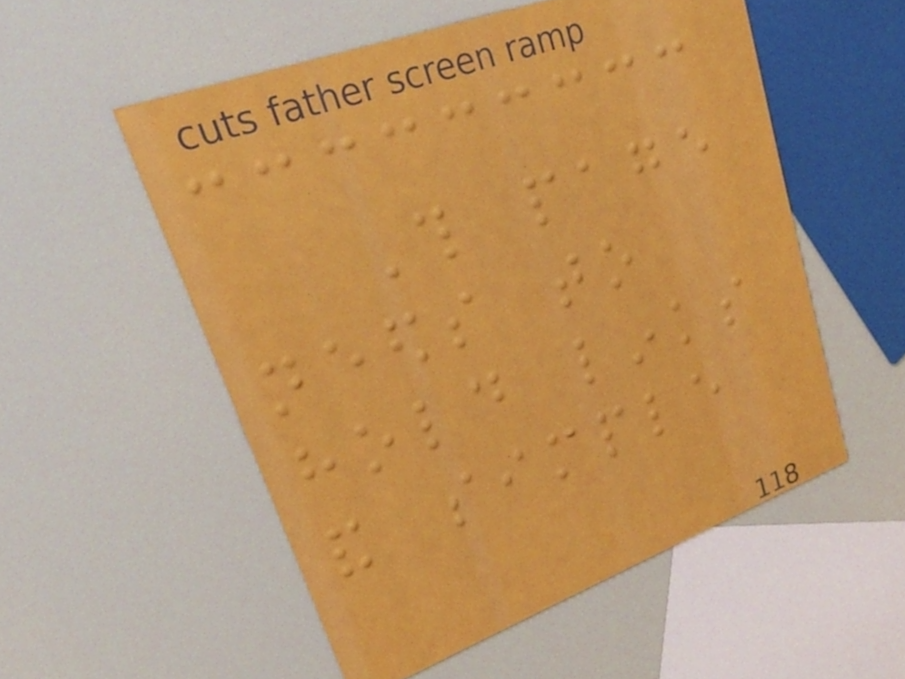This page
needs to
hold links
and simple
